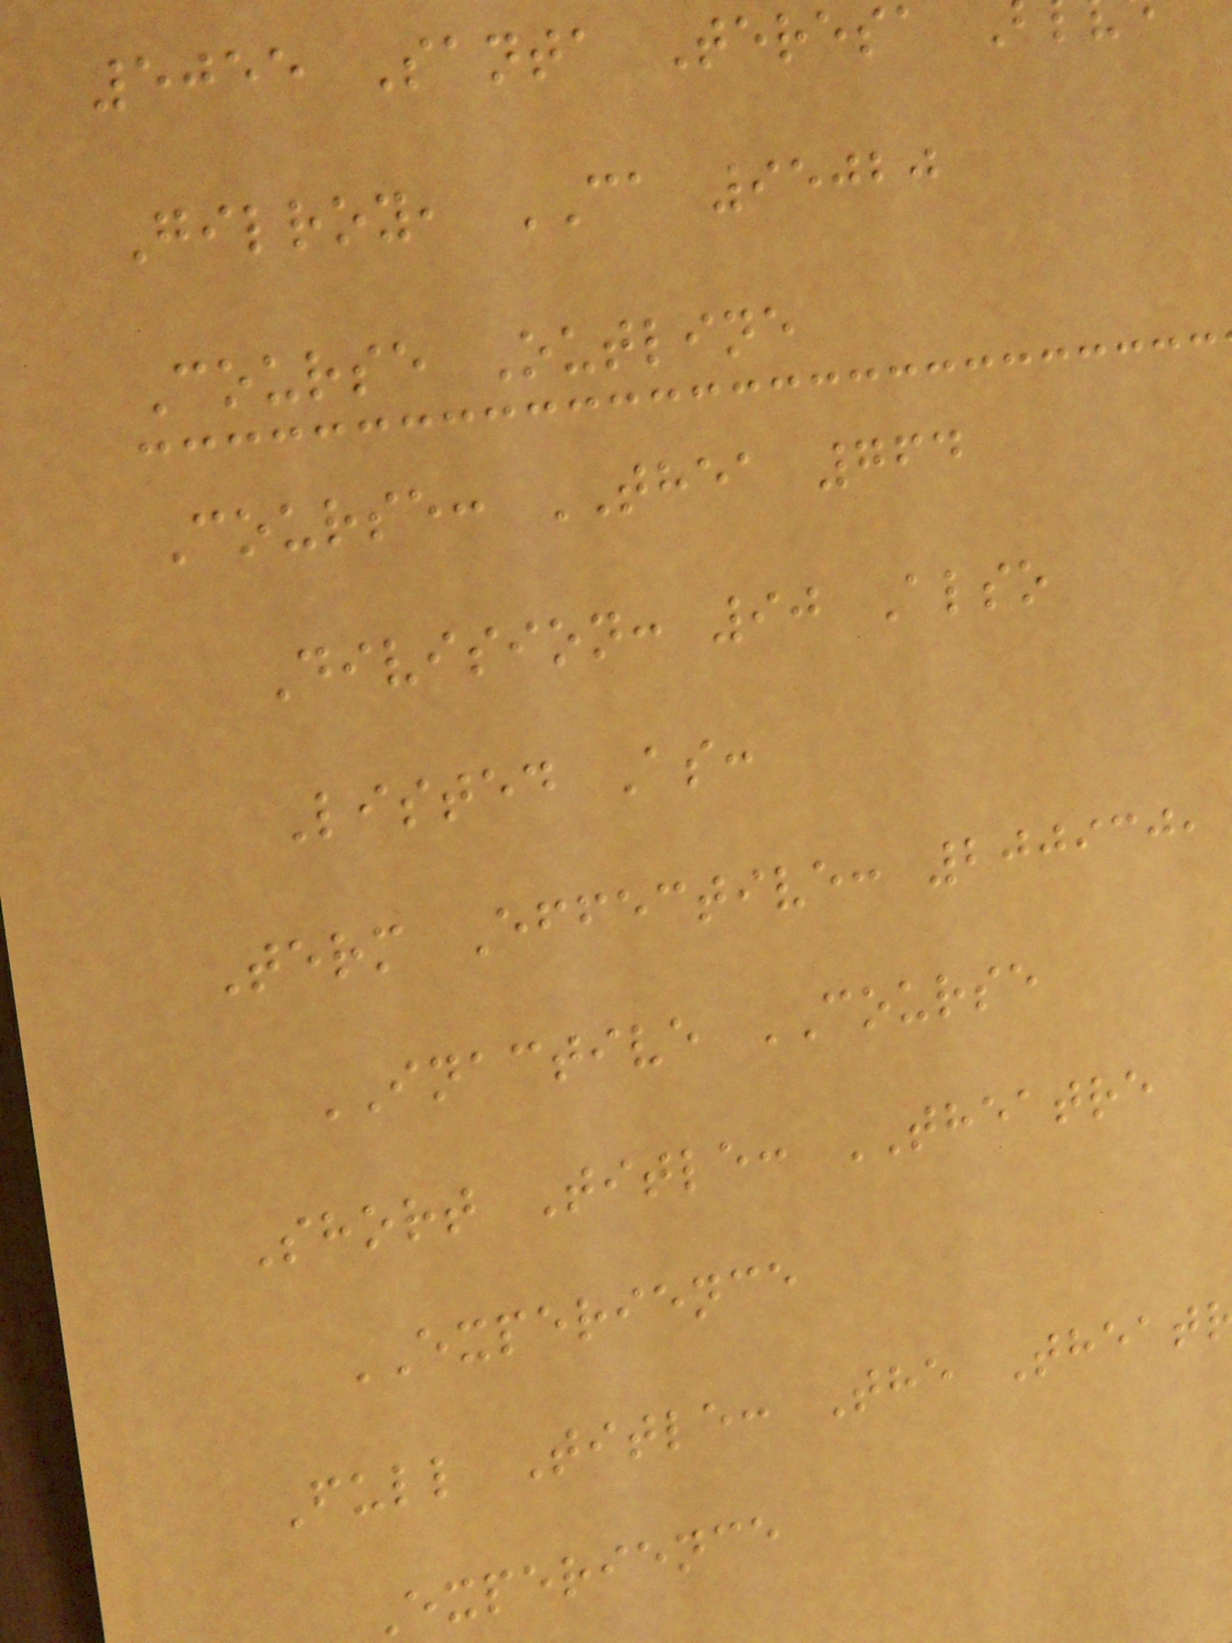5055 Santa Teresa
Gilroy, CA 95020
Course Outline
Course: THEA 764
Division: 90 Also
Listed As:
Term Effective: 200930,
INACTIVE COURSE
Short Title: THEATRE
EXPERIENCE
Full Title: The Theat
Experience
